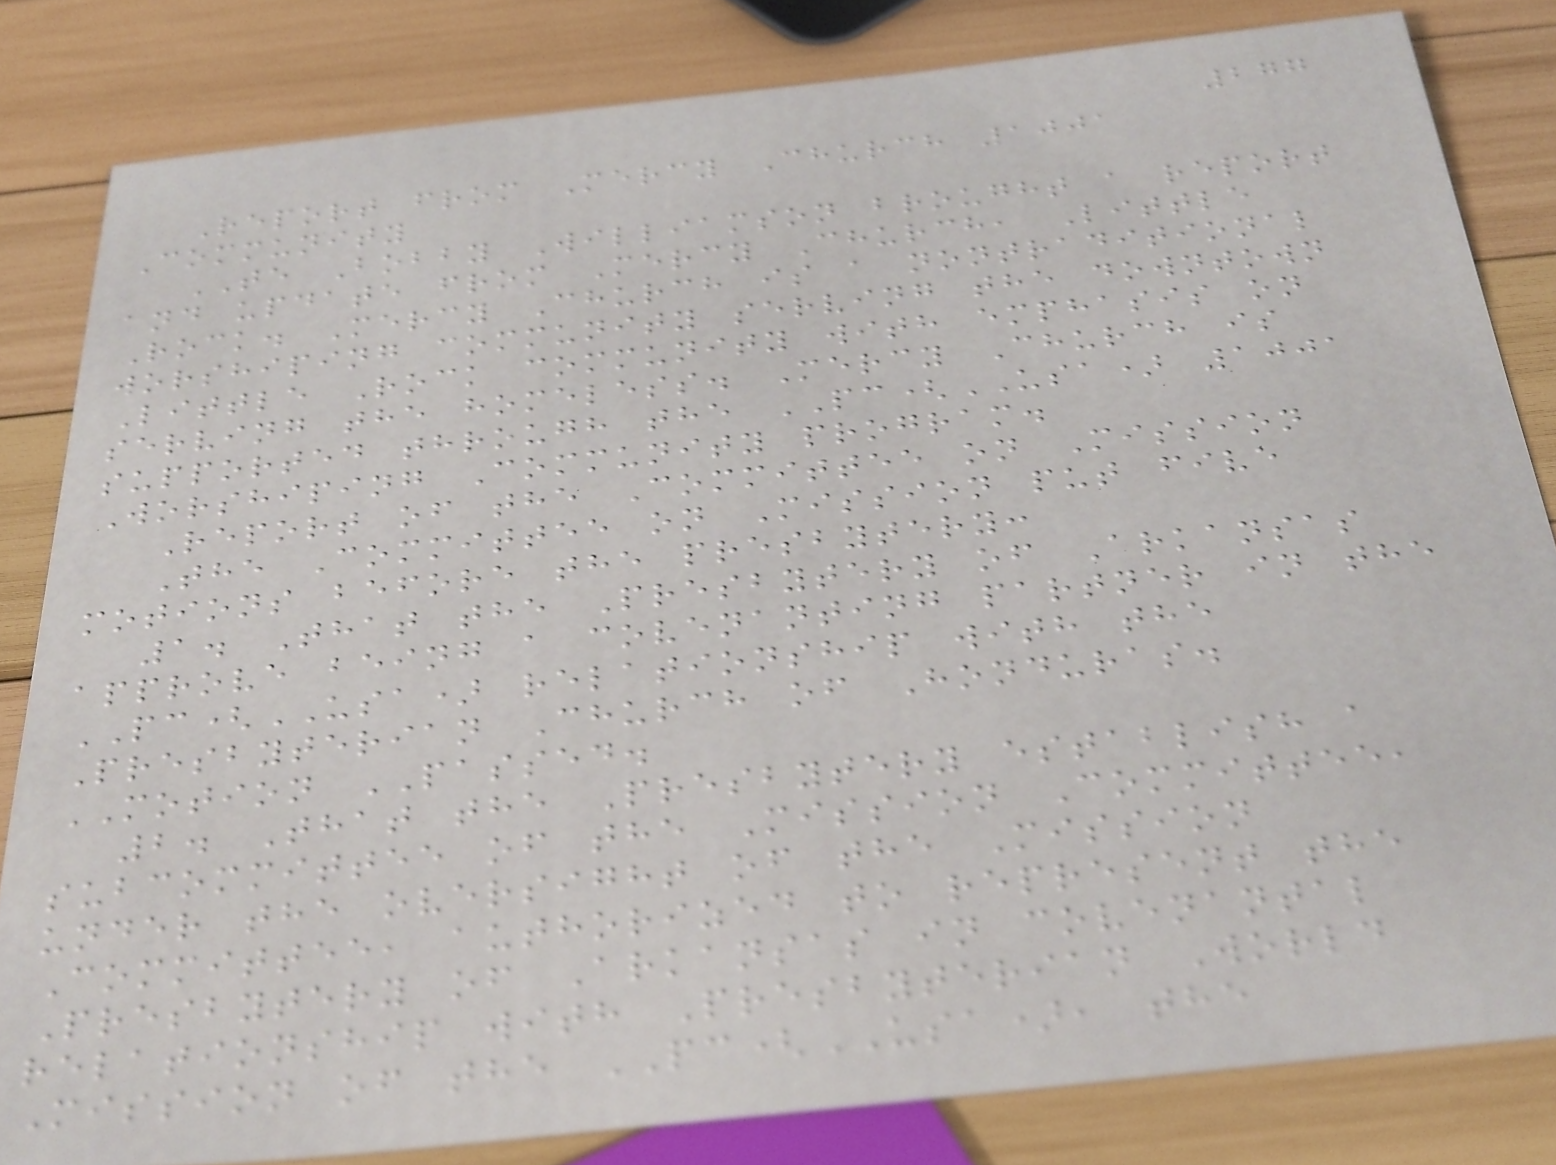277
Report from Mercy Church 1001
Community
TE Bobby Williamson brought a report
and update from Mercy Church, Little
Rock. Mercy Church is a nontraditional
worshiping community serving the downtown
Little Rock community with emphasis on
serving the homeless. Mercy Church is
supported through the PC(USA) 1001
Worshiping Community program.
Report of the Committee on Mission
The Committee on Mission put five
motions before the presbytery:
1. That the Presbytery of Arkansas
approve being a covenanting partner in the
PC(USA) relationship with the
Presbyterian Church of Honduras.
MOTION PASSED.
2. That the Presbytery establish a
subcommittee of the Mission Committee,
under the oversight of the Mission
Committee, authorized to represent the
Presbytery of Arkansas in covenantal
relationship with Presbyterian World
Mission of the PC(USA), the
